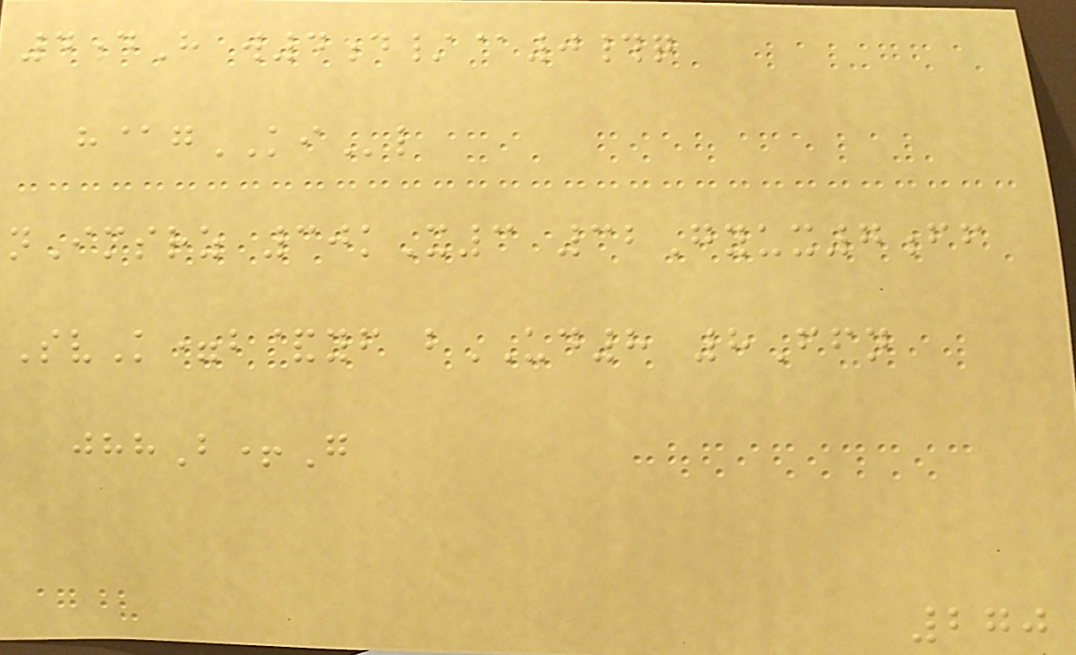4dH w4d/@0#q
h@gKIl
nImsrz 30kX3 32Gyux7ff
SvK=b&yf bUD8 8Ffn
jhhB+G
270
